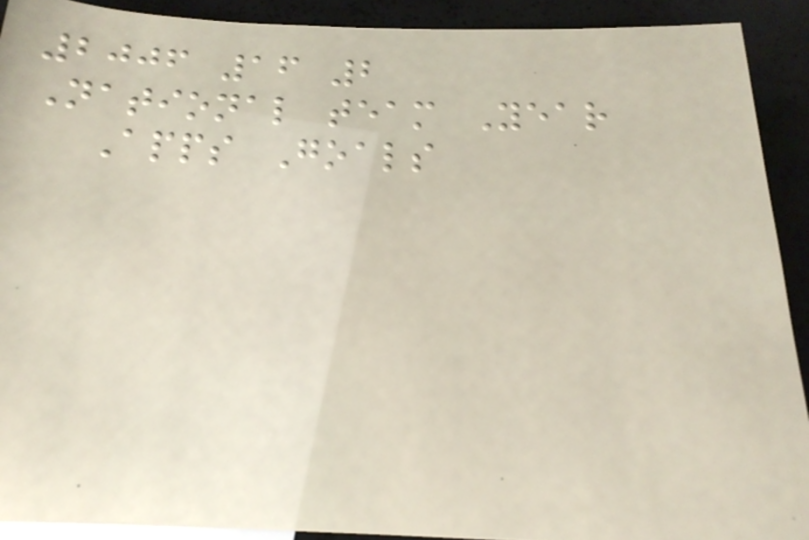2006 16 2
National team Year
Apps Goals
